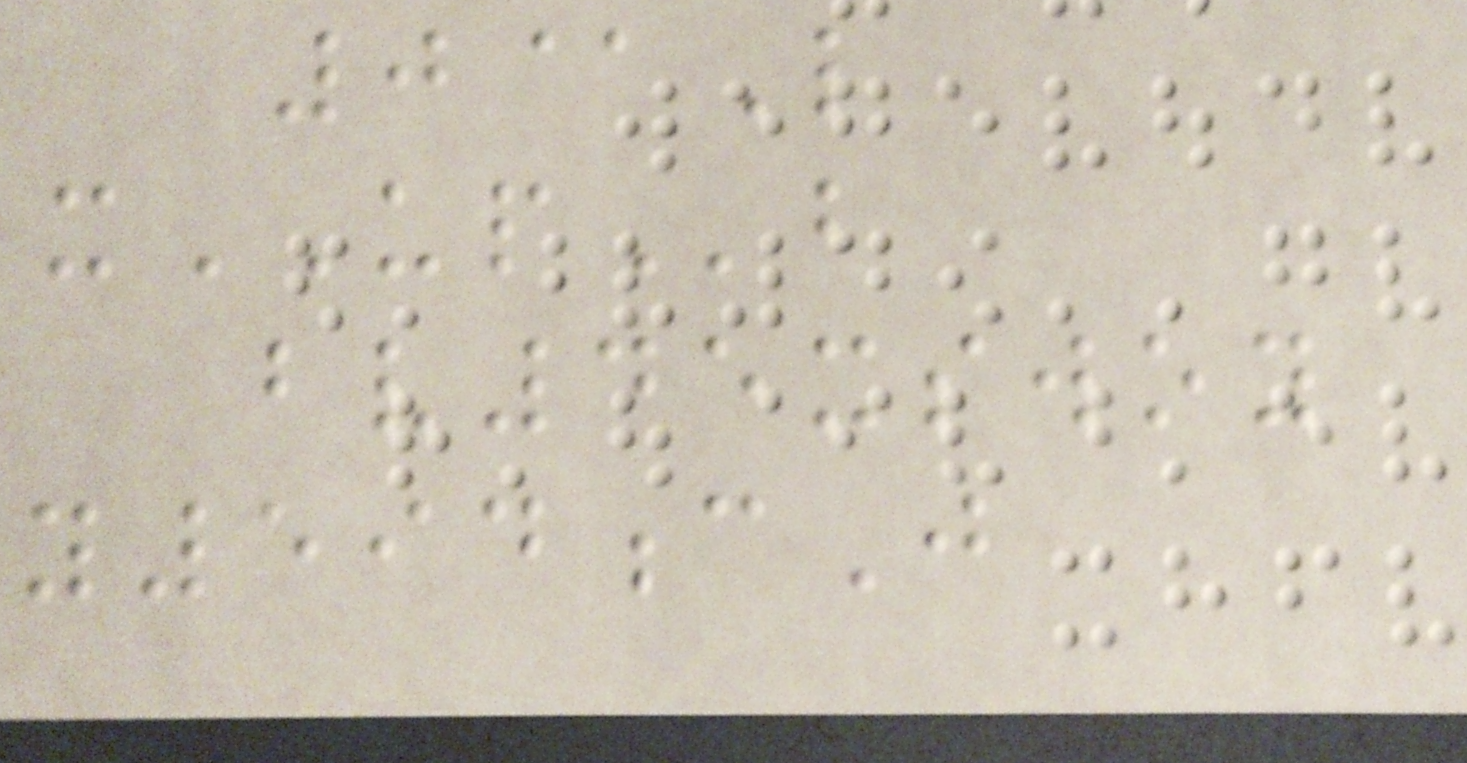0@L
xUPb
bv45xswoy
y594cJ
